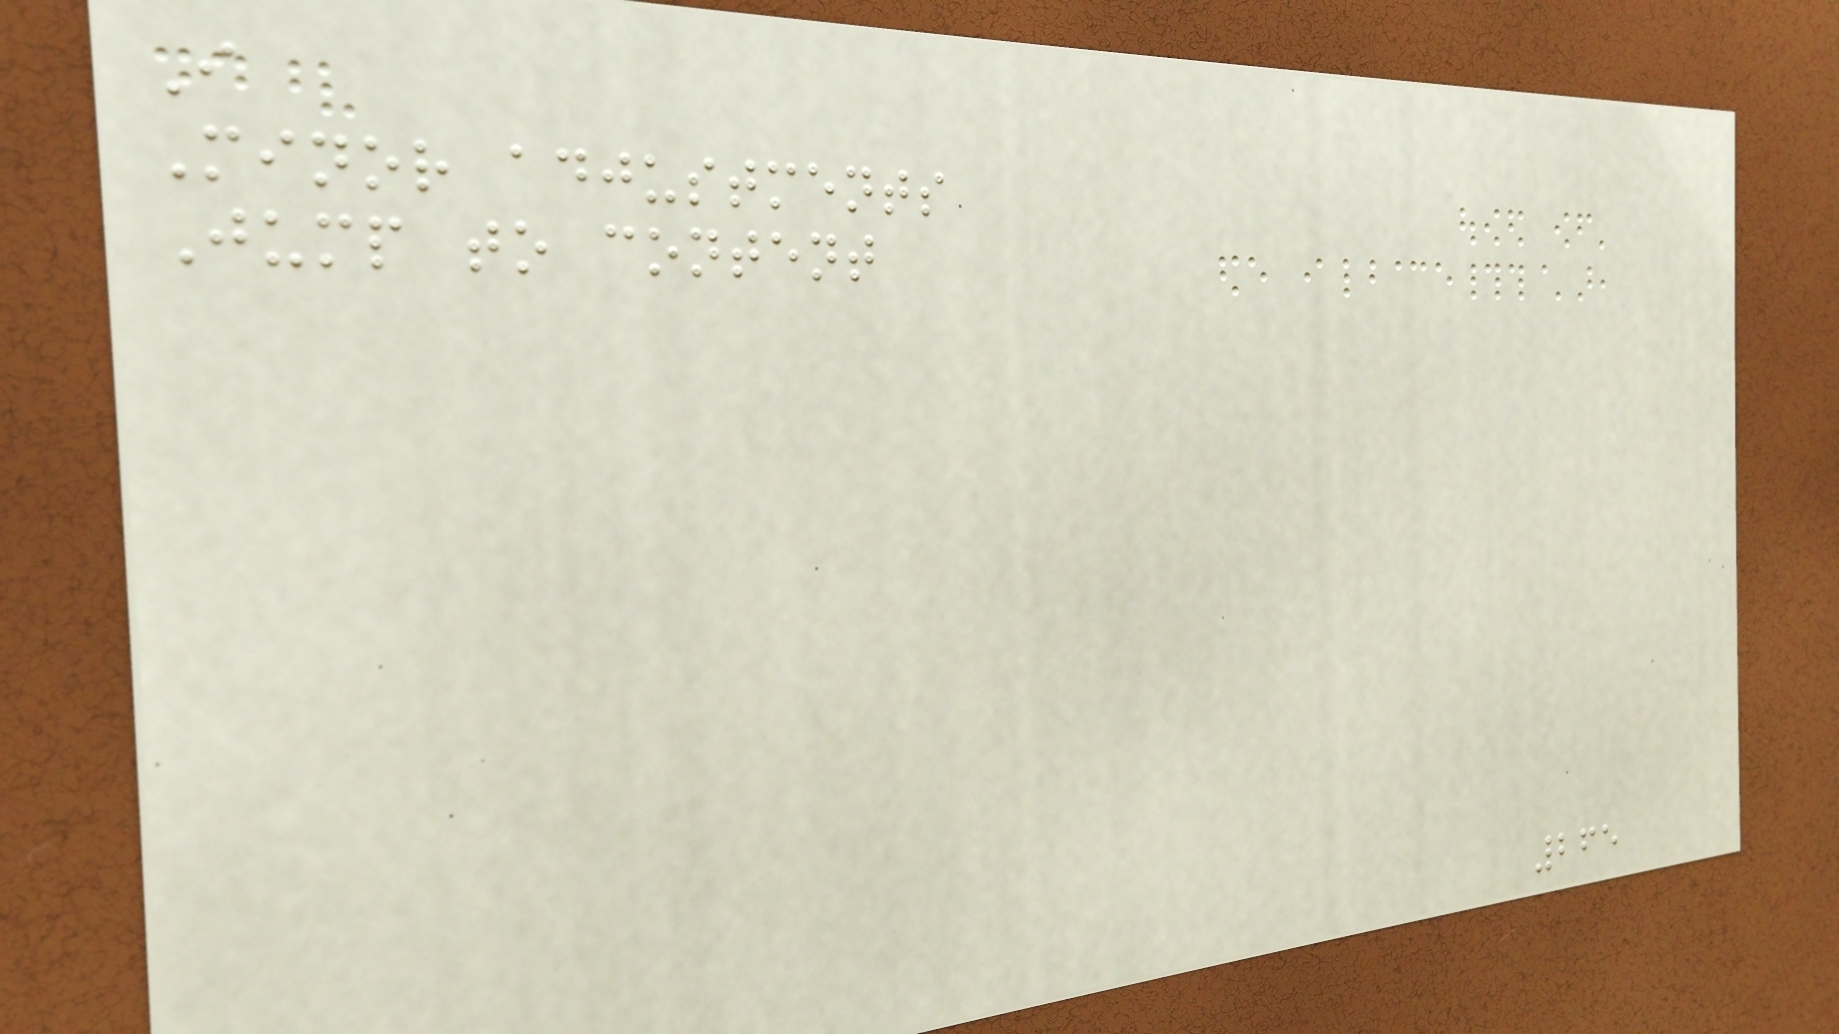I
Minor adjustments
Jump to content
265
